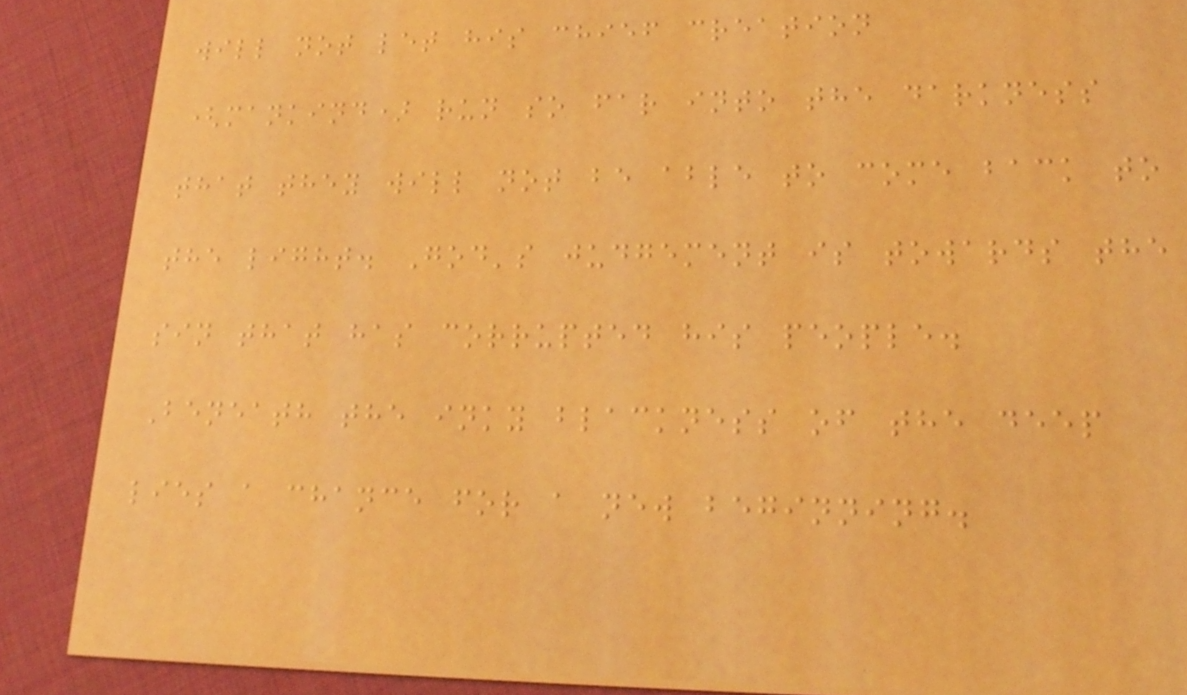will not let his chief creation
(mankind) run so far into the darkness
that they will not be able to come back to
the light. God's judgement is towards the
sin that has corrupted his people.
Beneath the inky blackness of the deep
lies a chance for a new beginning.
